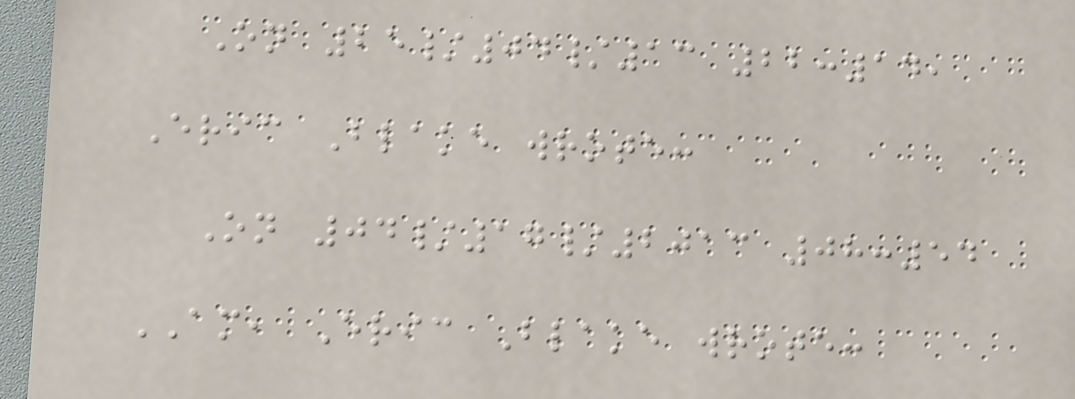On 25/04/13 22:14,
Eric Blake wrote:
On 04/17/2013 08:54
AM, Eric Blake wrote:
